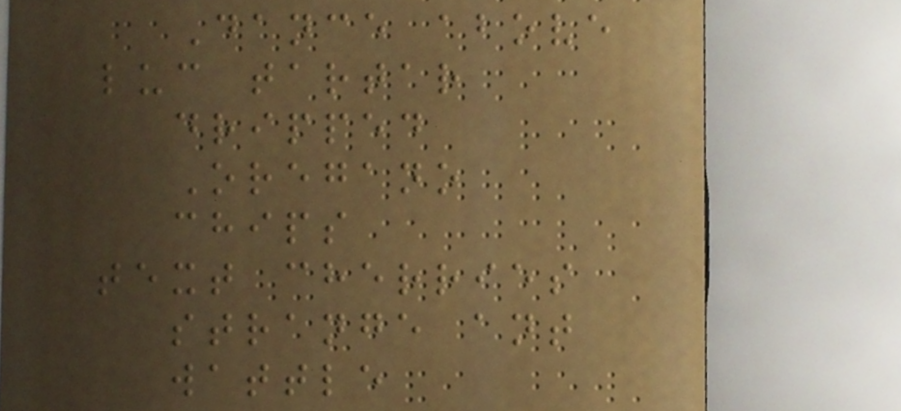Dance above
luc tartar
dripped
Oregano
chips
text cherries
strange ant
wattle
